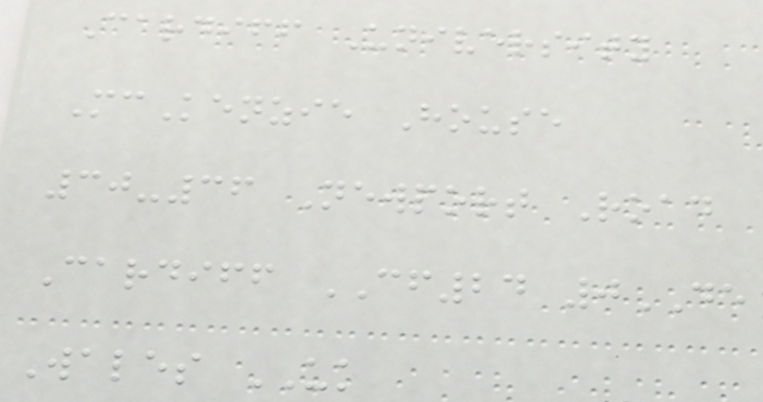Cardiff University
McKenzie House
30-36 Newport Road
Cardiff CF24 0DE
Wales UK
